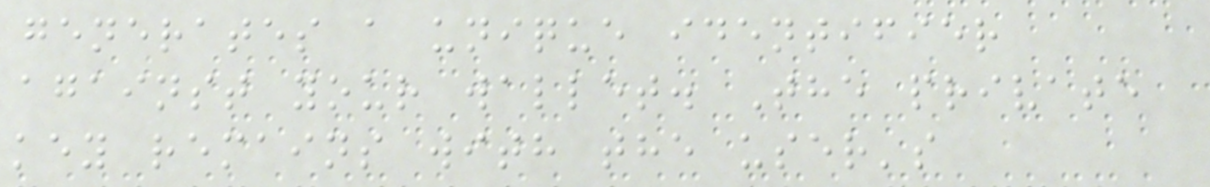generates a unique identifier
against your wallet. The private
key remains with the user's
